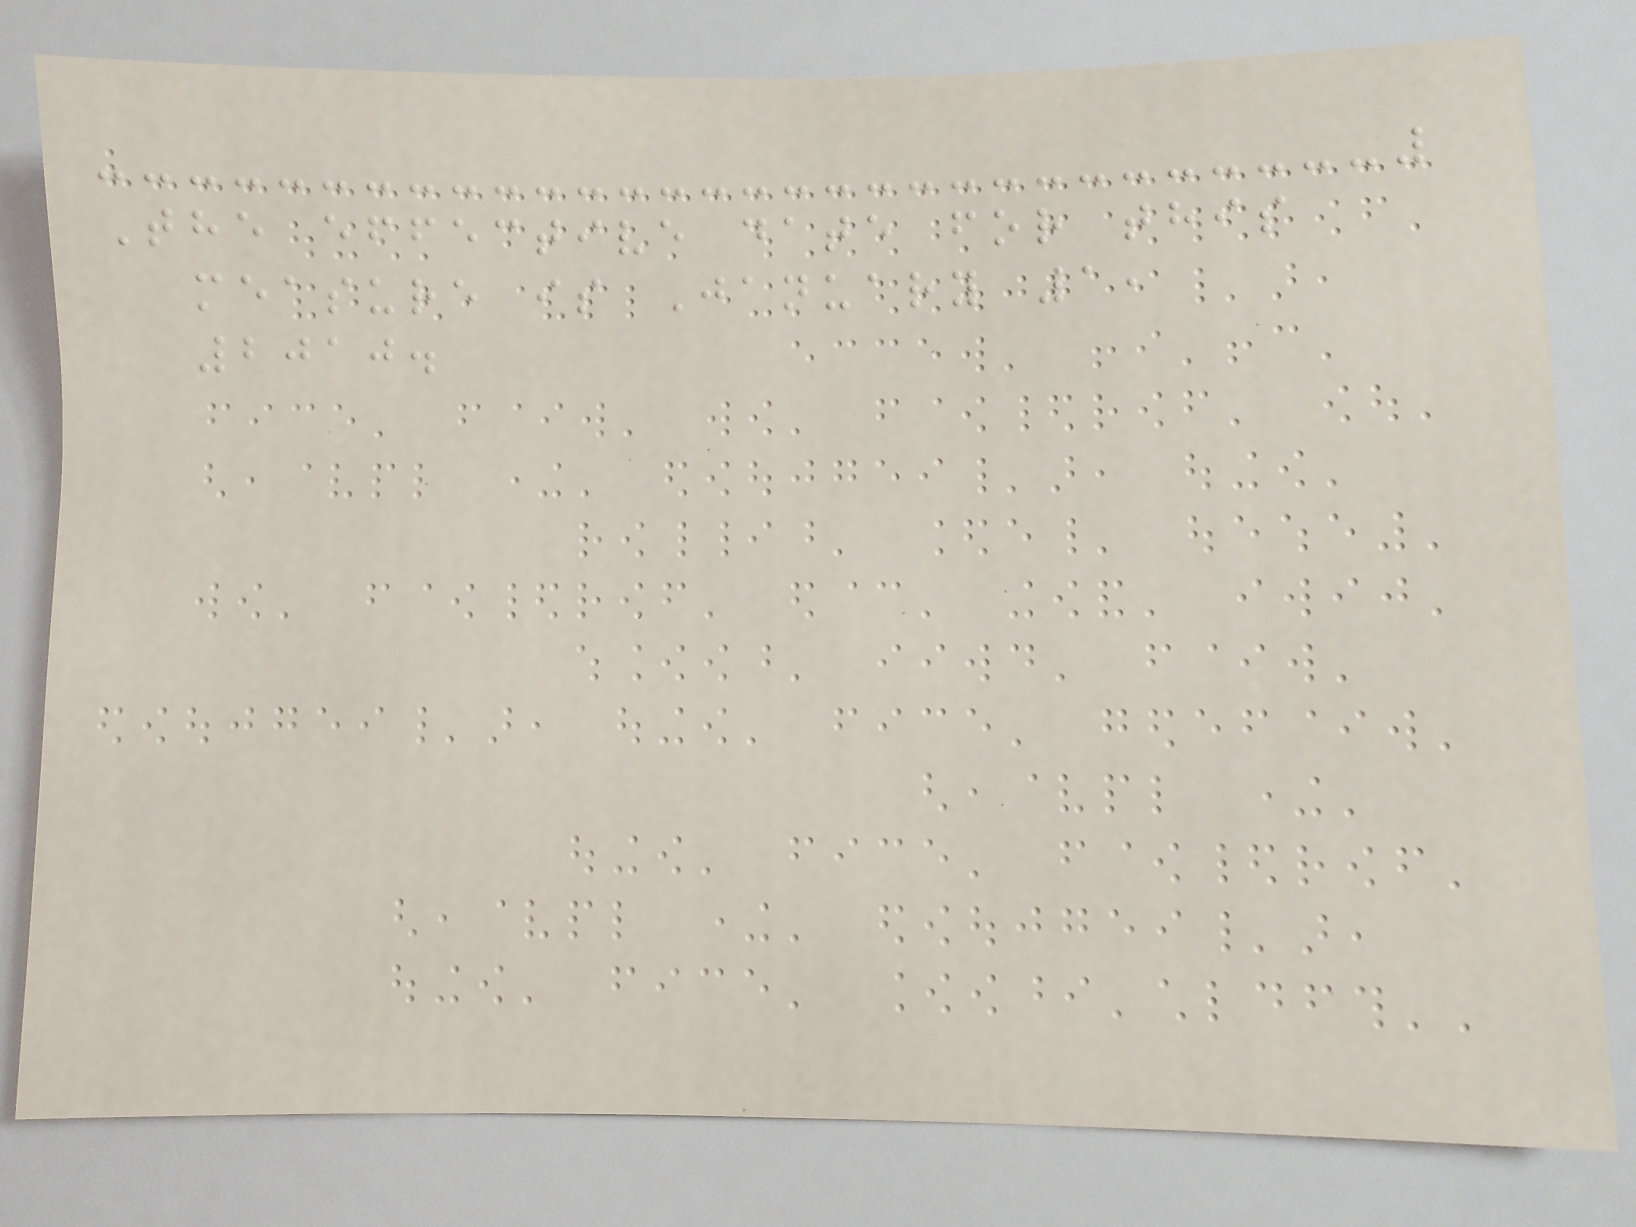The effective date for this
measure is January 1,
2010.
